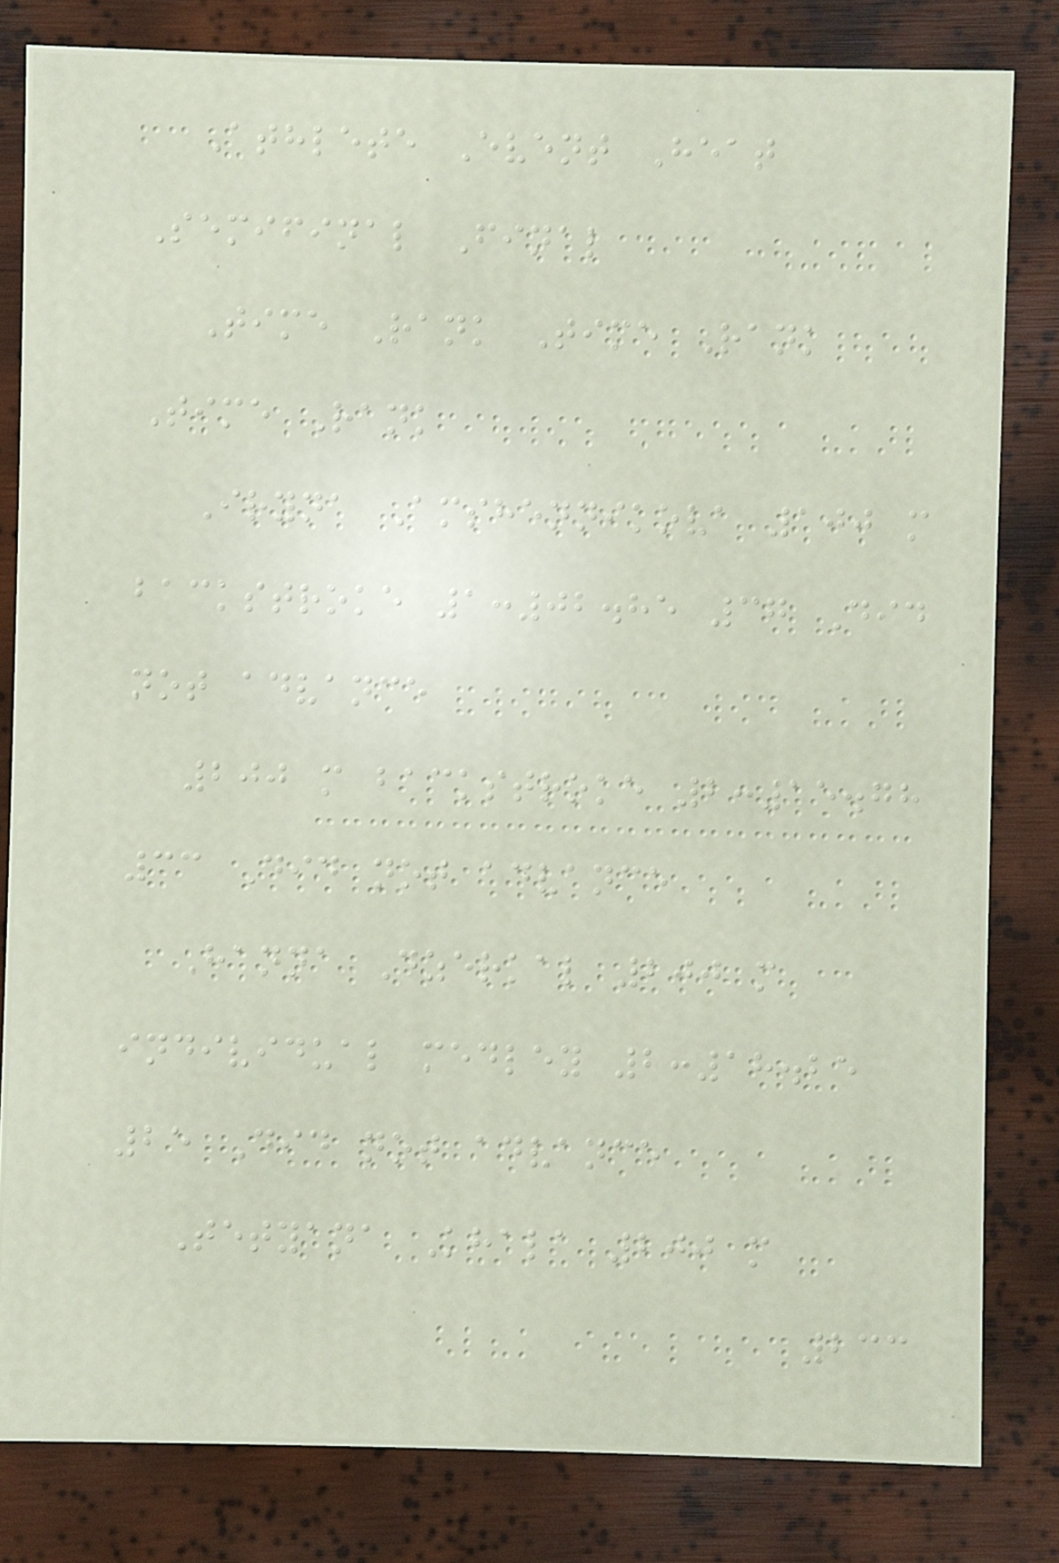Athlete Event Heat
Semifinal Final
Time Rank Time Rank
Time Rank
Iryna Amshennikova 100 m
backstroke 1:02.85 37 Did
not advance
200 m backstroke 2:15.78
33 Did not advance
Hanna Dzerkal 200 m
individual medley 2:18.25
25 Did not advance
Tetyana Khala 200 m
233
